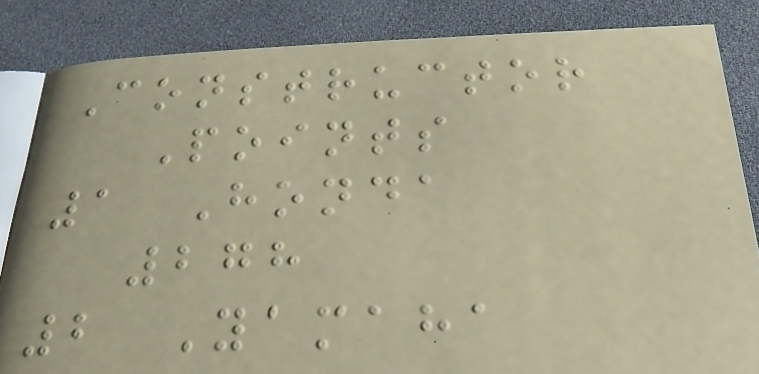Constructor
Points
1 Honda
278
2 Yamaha
